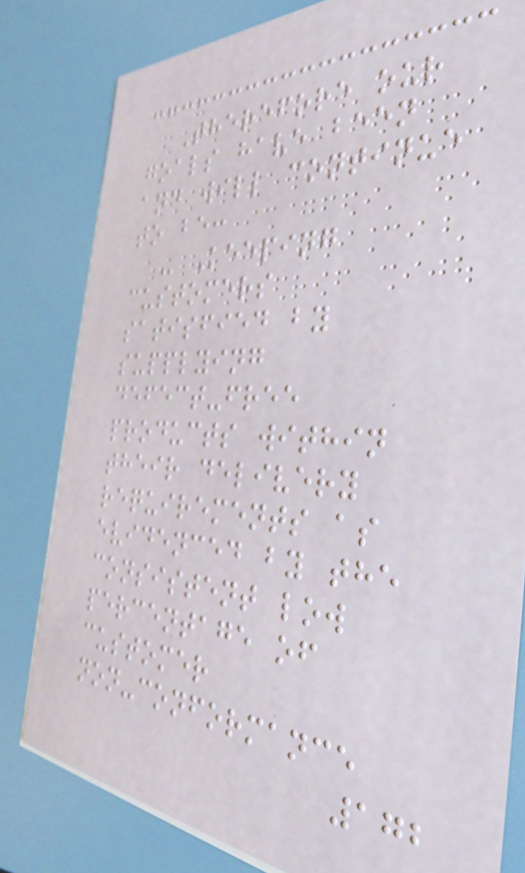Therefore our
goals have been
and will continue
to be:
- Keeping
customers
satisfied by
supplying
defect-free
products within
their delivery
requirements as
evidenced by the
consistent low
percentage of
customer
non-conformance
172
